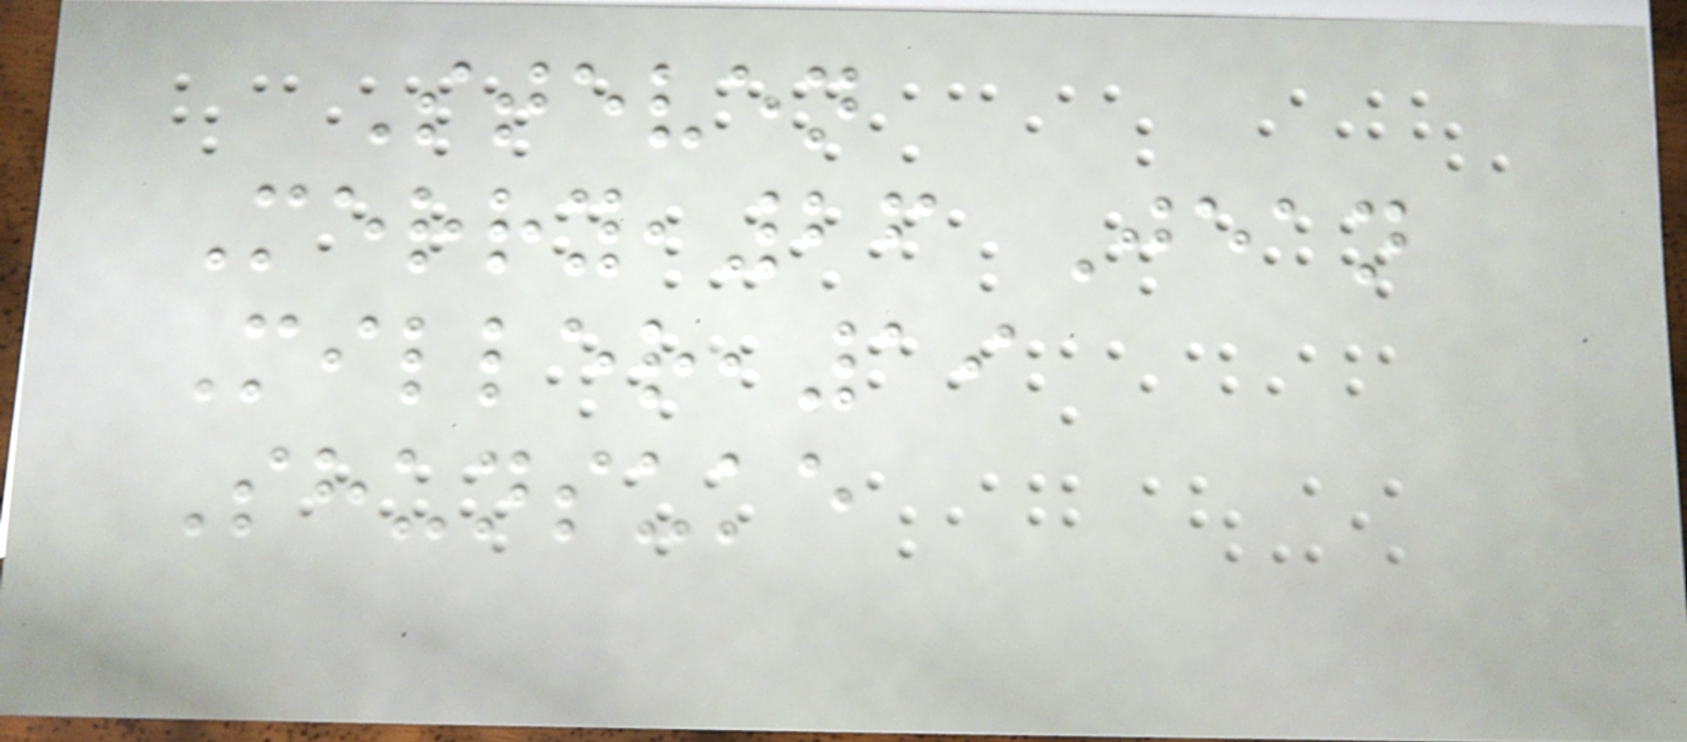Steven
Merry,26 Jean
Miller,19
Shunsuke
